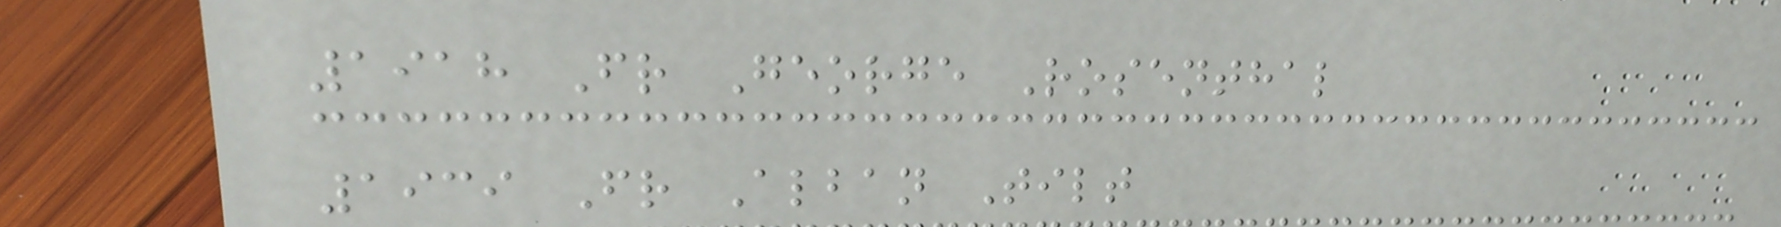1918 Fr George Rosenthal
1939 Fr Alban Tilt
